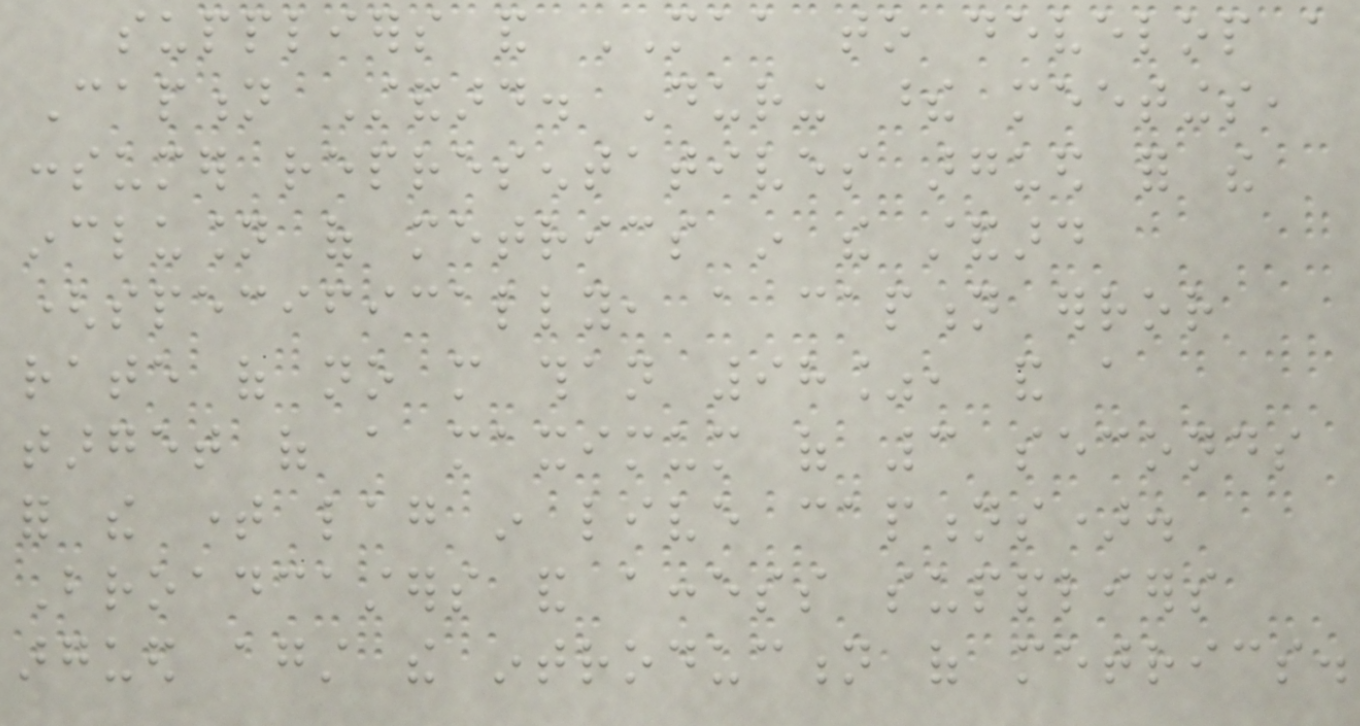suppliers and MAA to develop a
Caption Standard. During these meetings,
consumer representatives argued for the
inclusion of metrics in the standard
(specifically, a caption error
rate of no more than 98%, and a
target of a maximum of 3 seconds
for the time lag in live captions).
Broadcasters and access suppliers
argued against the introduction of metrics.
